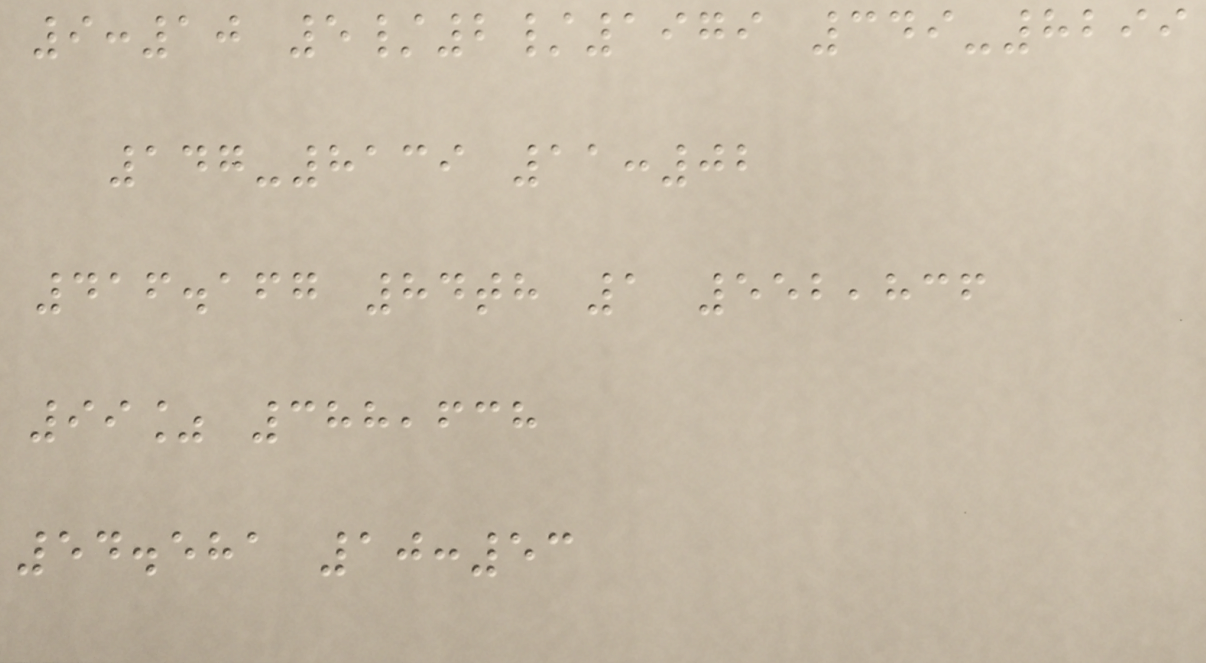9:10 5/2/1979 349-8299
147-8139 11:02
416.167 84th 1 552,836
99% 388,638
54.581 10:53
